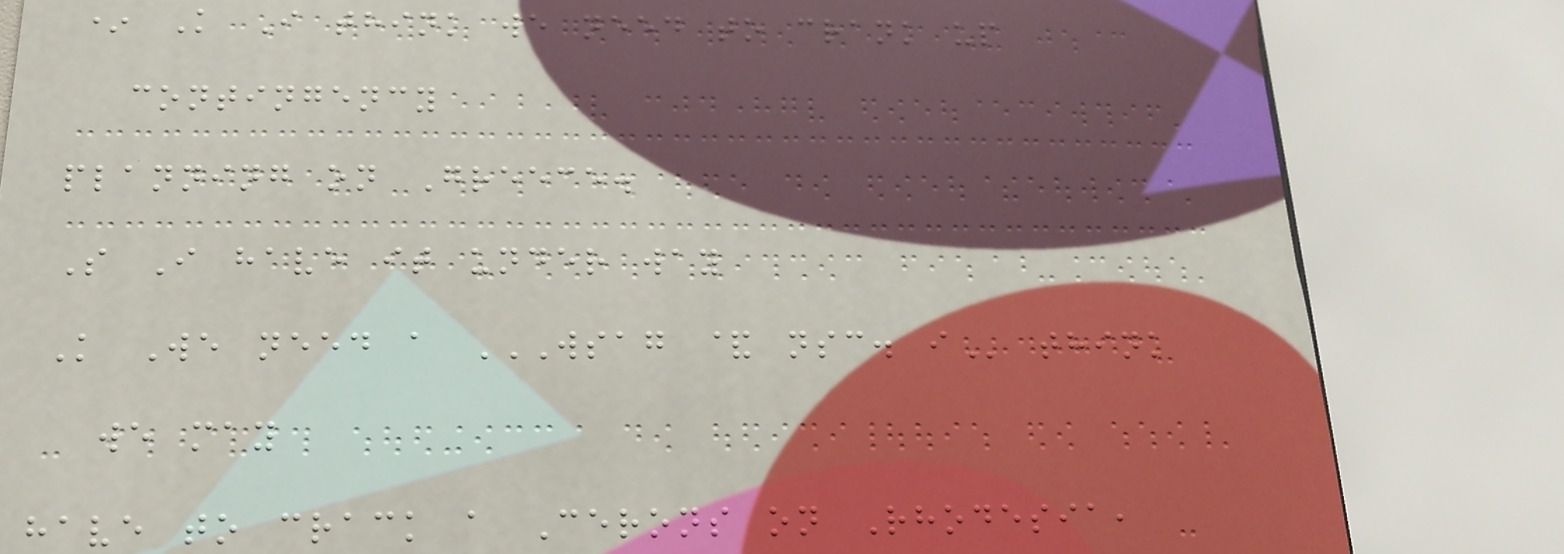* K I think we need to crank up
contingency
planning on Greece.
S I have it under way
K We need a WSAG & NSC. I think
we may
have to crack a Cerons on Rhodesia,
